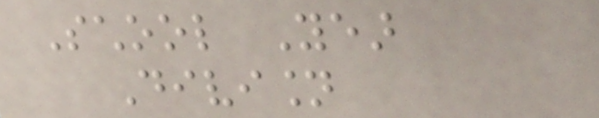School Year
Division
